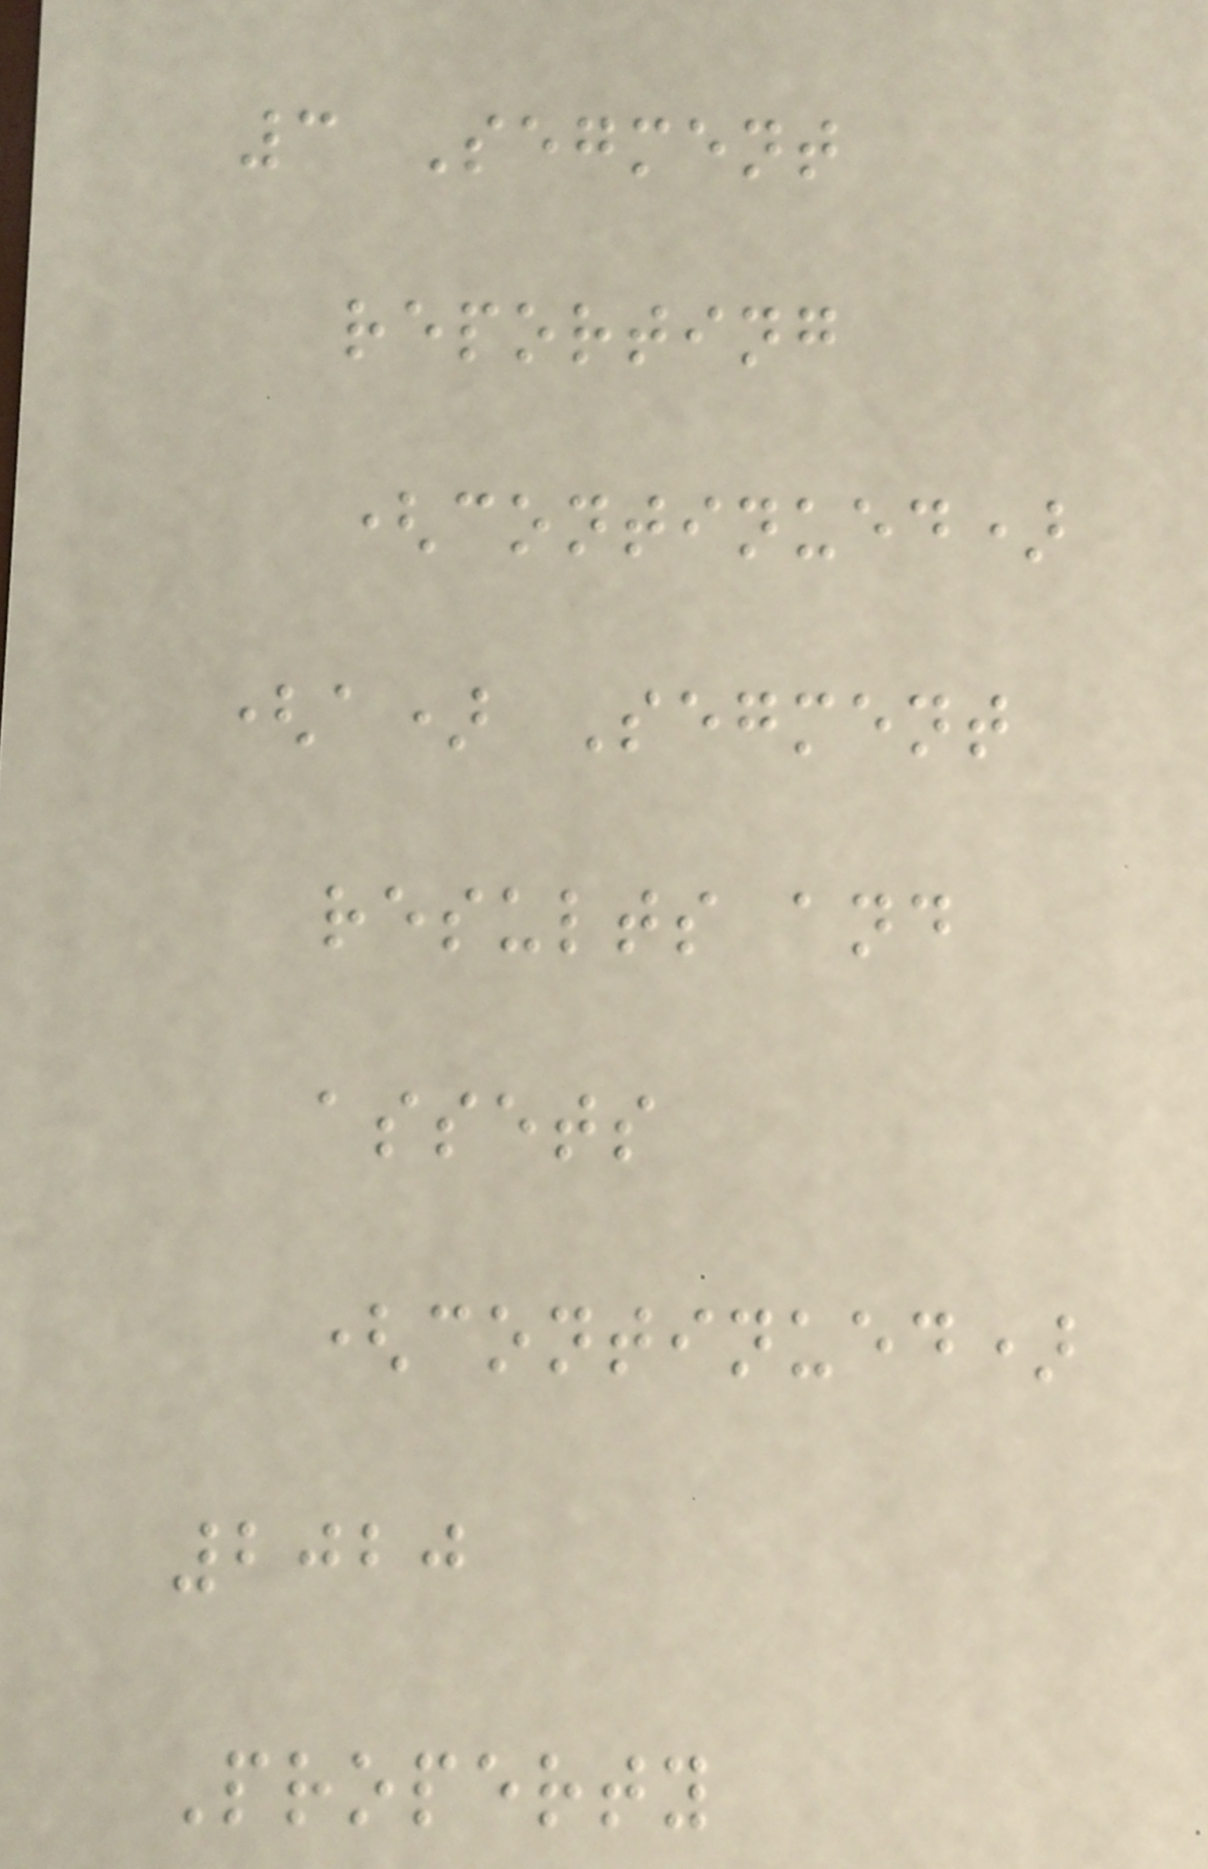3 Segment
reporting
(continued)
(a) Segment
results and
assets
(continued)
2020
Property
